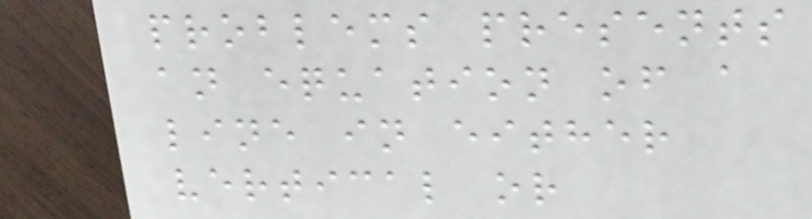problems presents
an equation of a
line in either
vertical or
